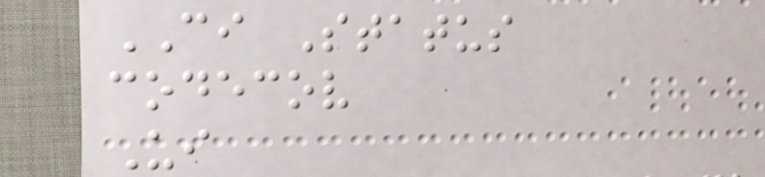CI Status
codecov
Ui
